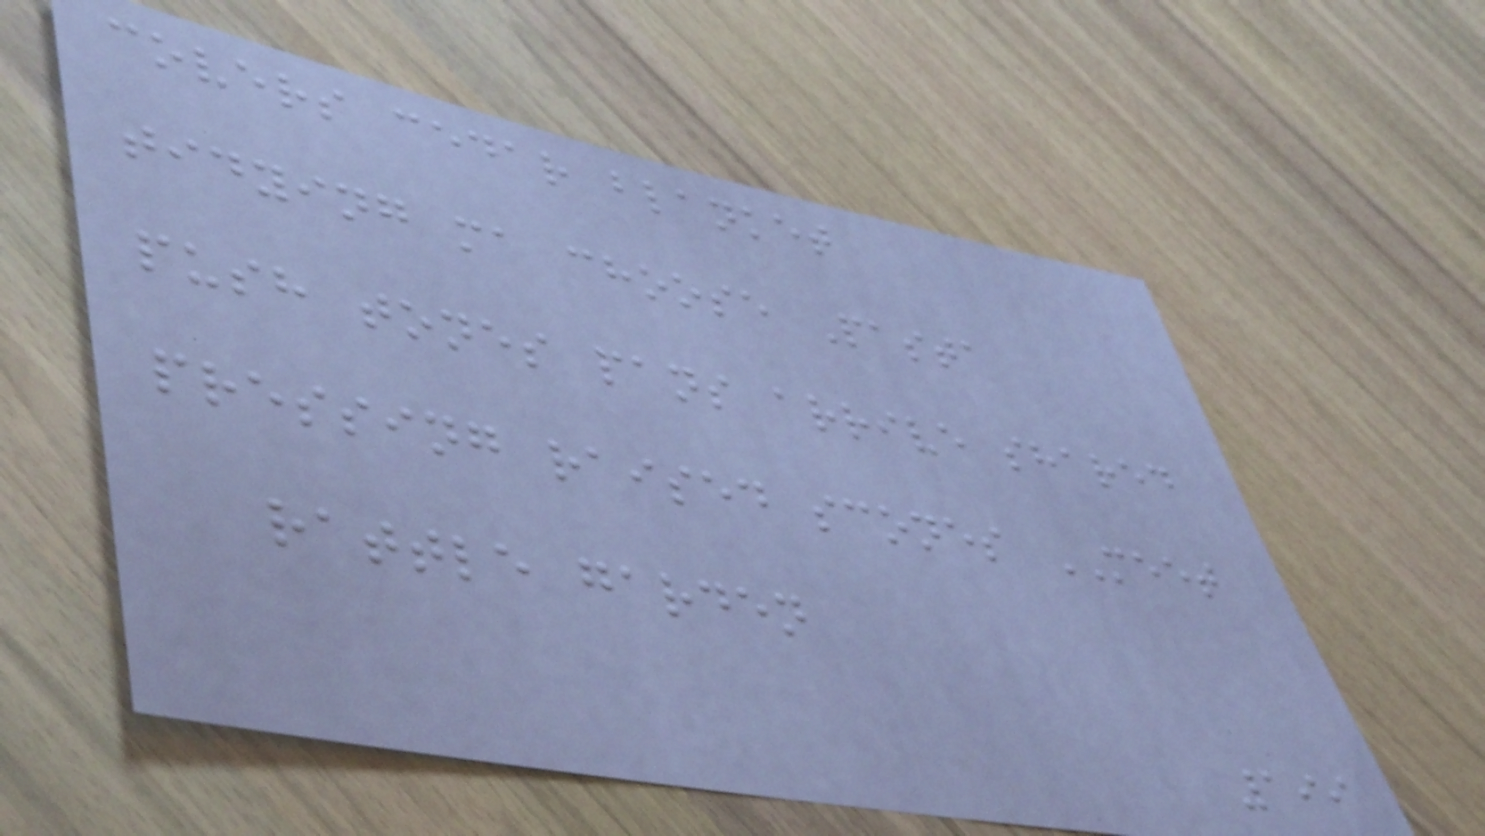covers cedar blanket
tidying ma choose Pasta
push tones pans arrive shared
pressing raised scones MEET
rattle garden
199
